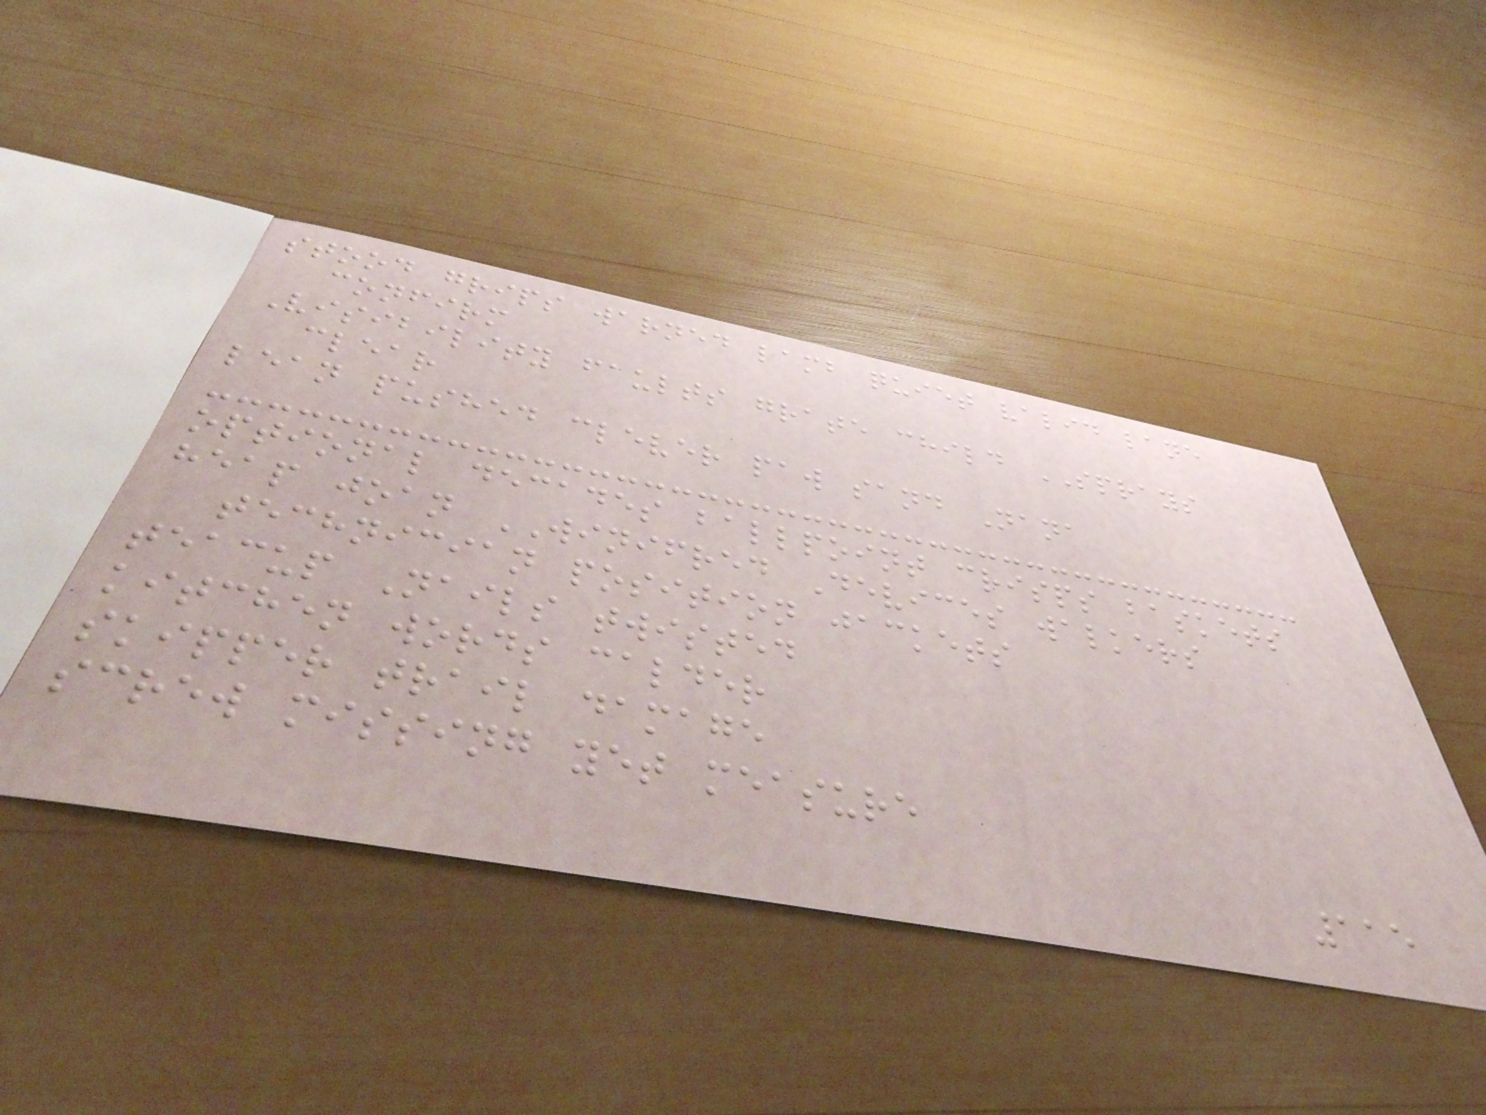stood grips warned lamb quiet valid lane
confirm
Visibility faults grate child SPRAYS
clear
lean pushed clever paw sand Nana
optional decades ballpoint crisps baskets
heap joan WINIFRED Devices walkers
technician position jackets
teacup Nails twisted
kitchen words calder
skipper trail damage
screw missing yet measure
115
